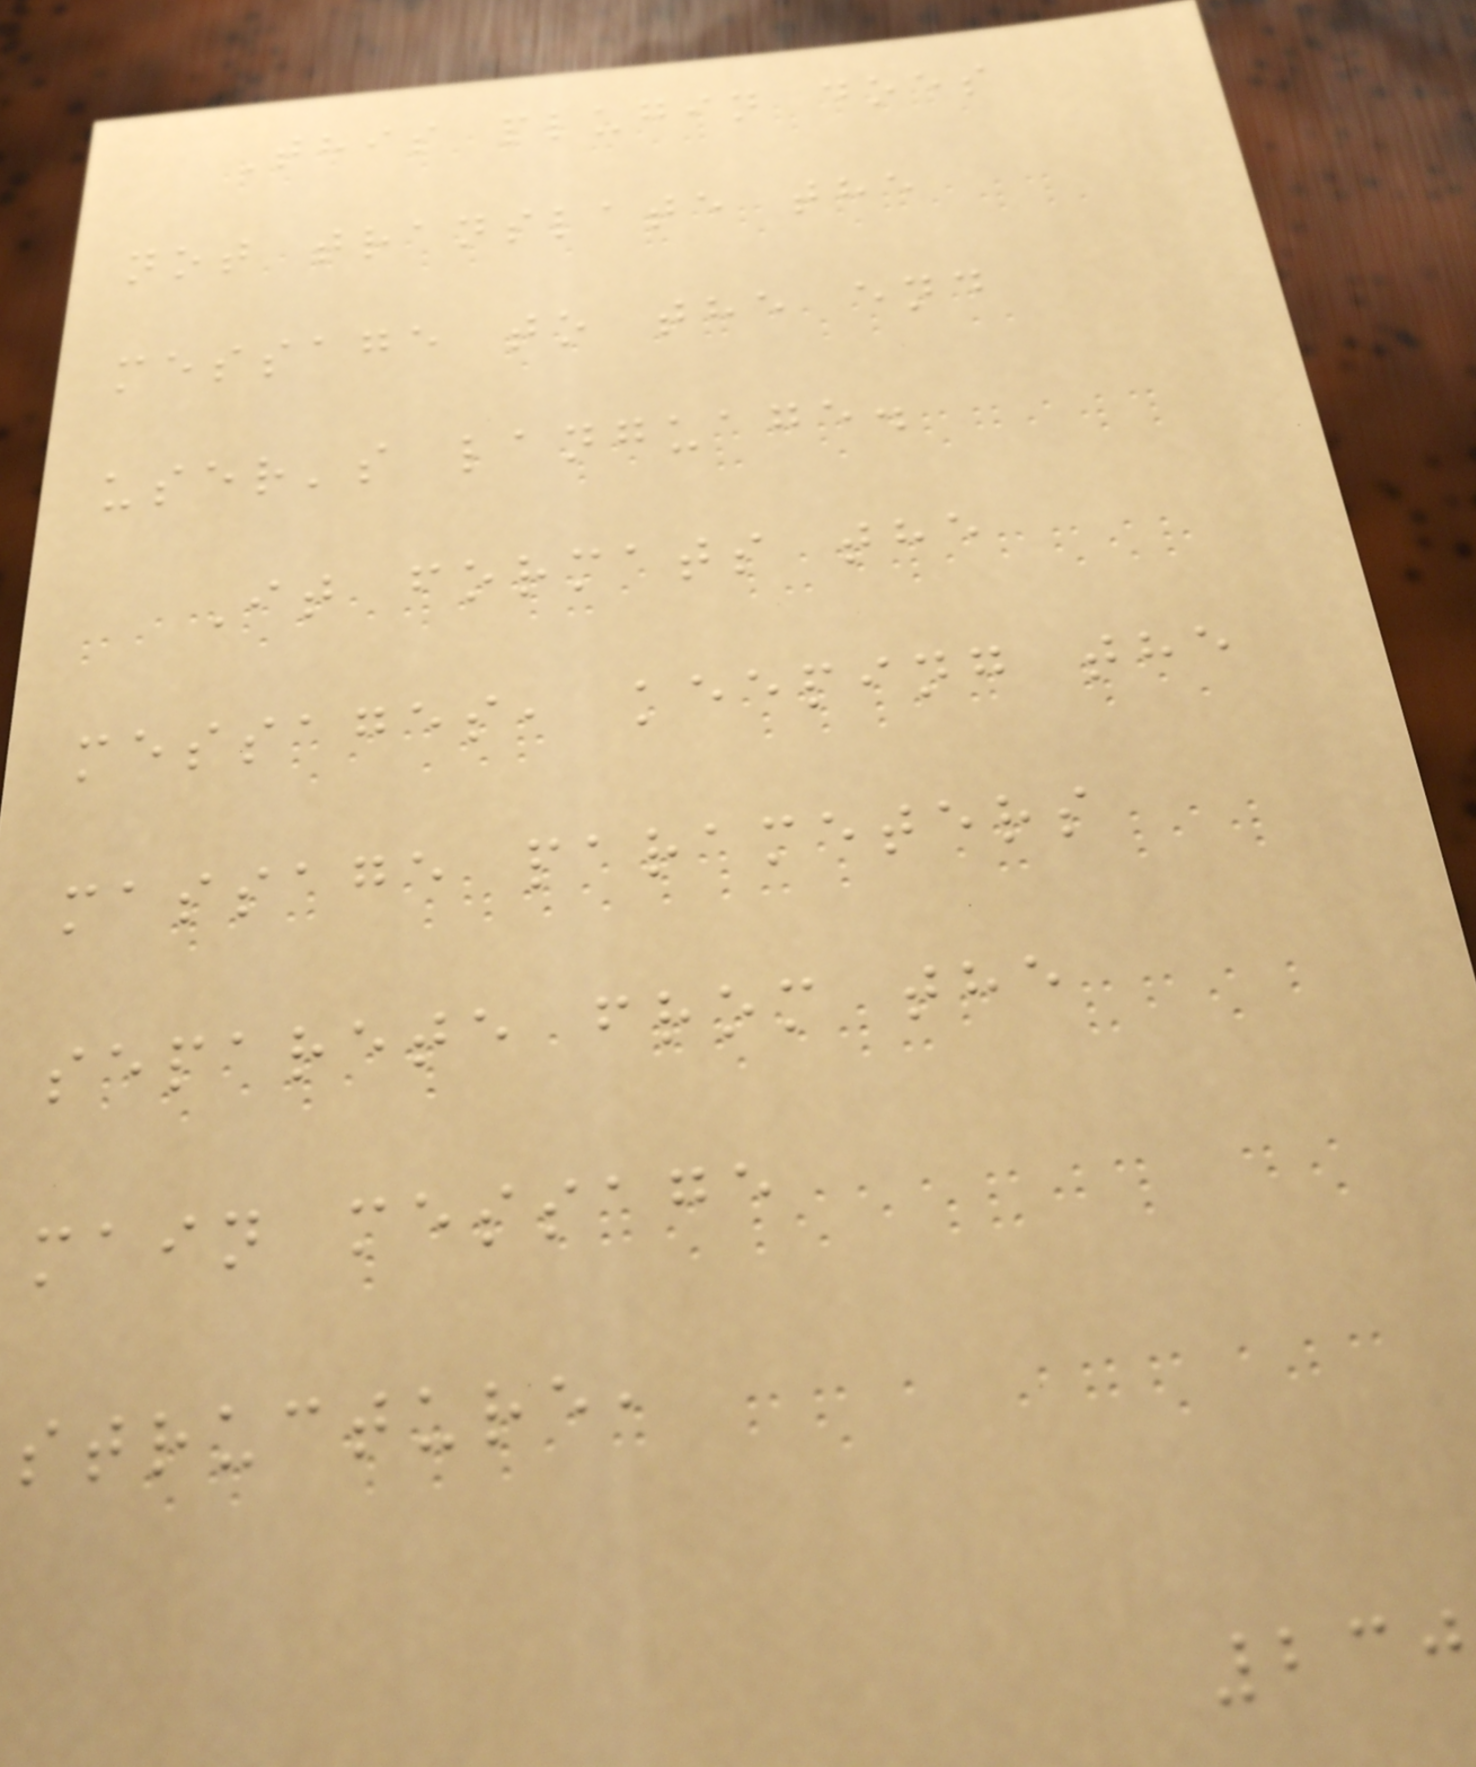This plugin does
not translate the
message to the end
user's language.
It formats the
messages, keeping the
massage parameters
separete from the
main message
structure,
230
